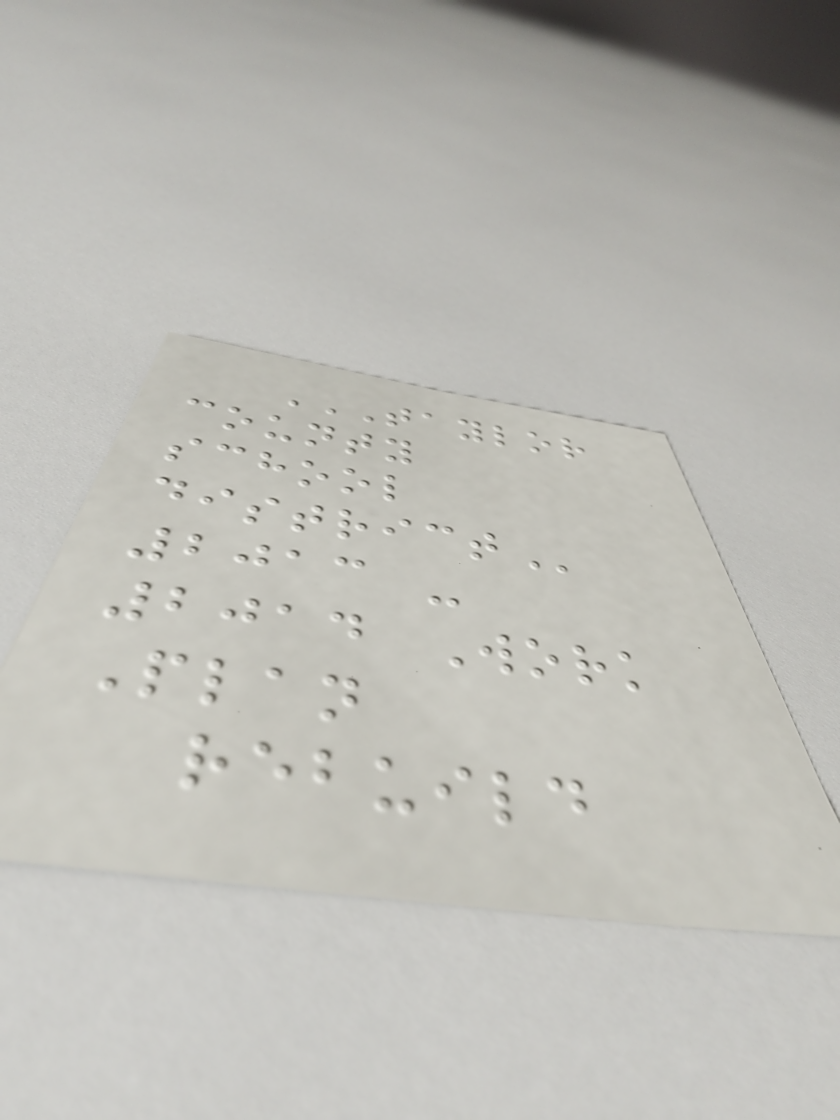TAYLOR
COUNTY
SCHOOL
DISTRICT
2013 -
2014 Work
Plan
rebuild
